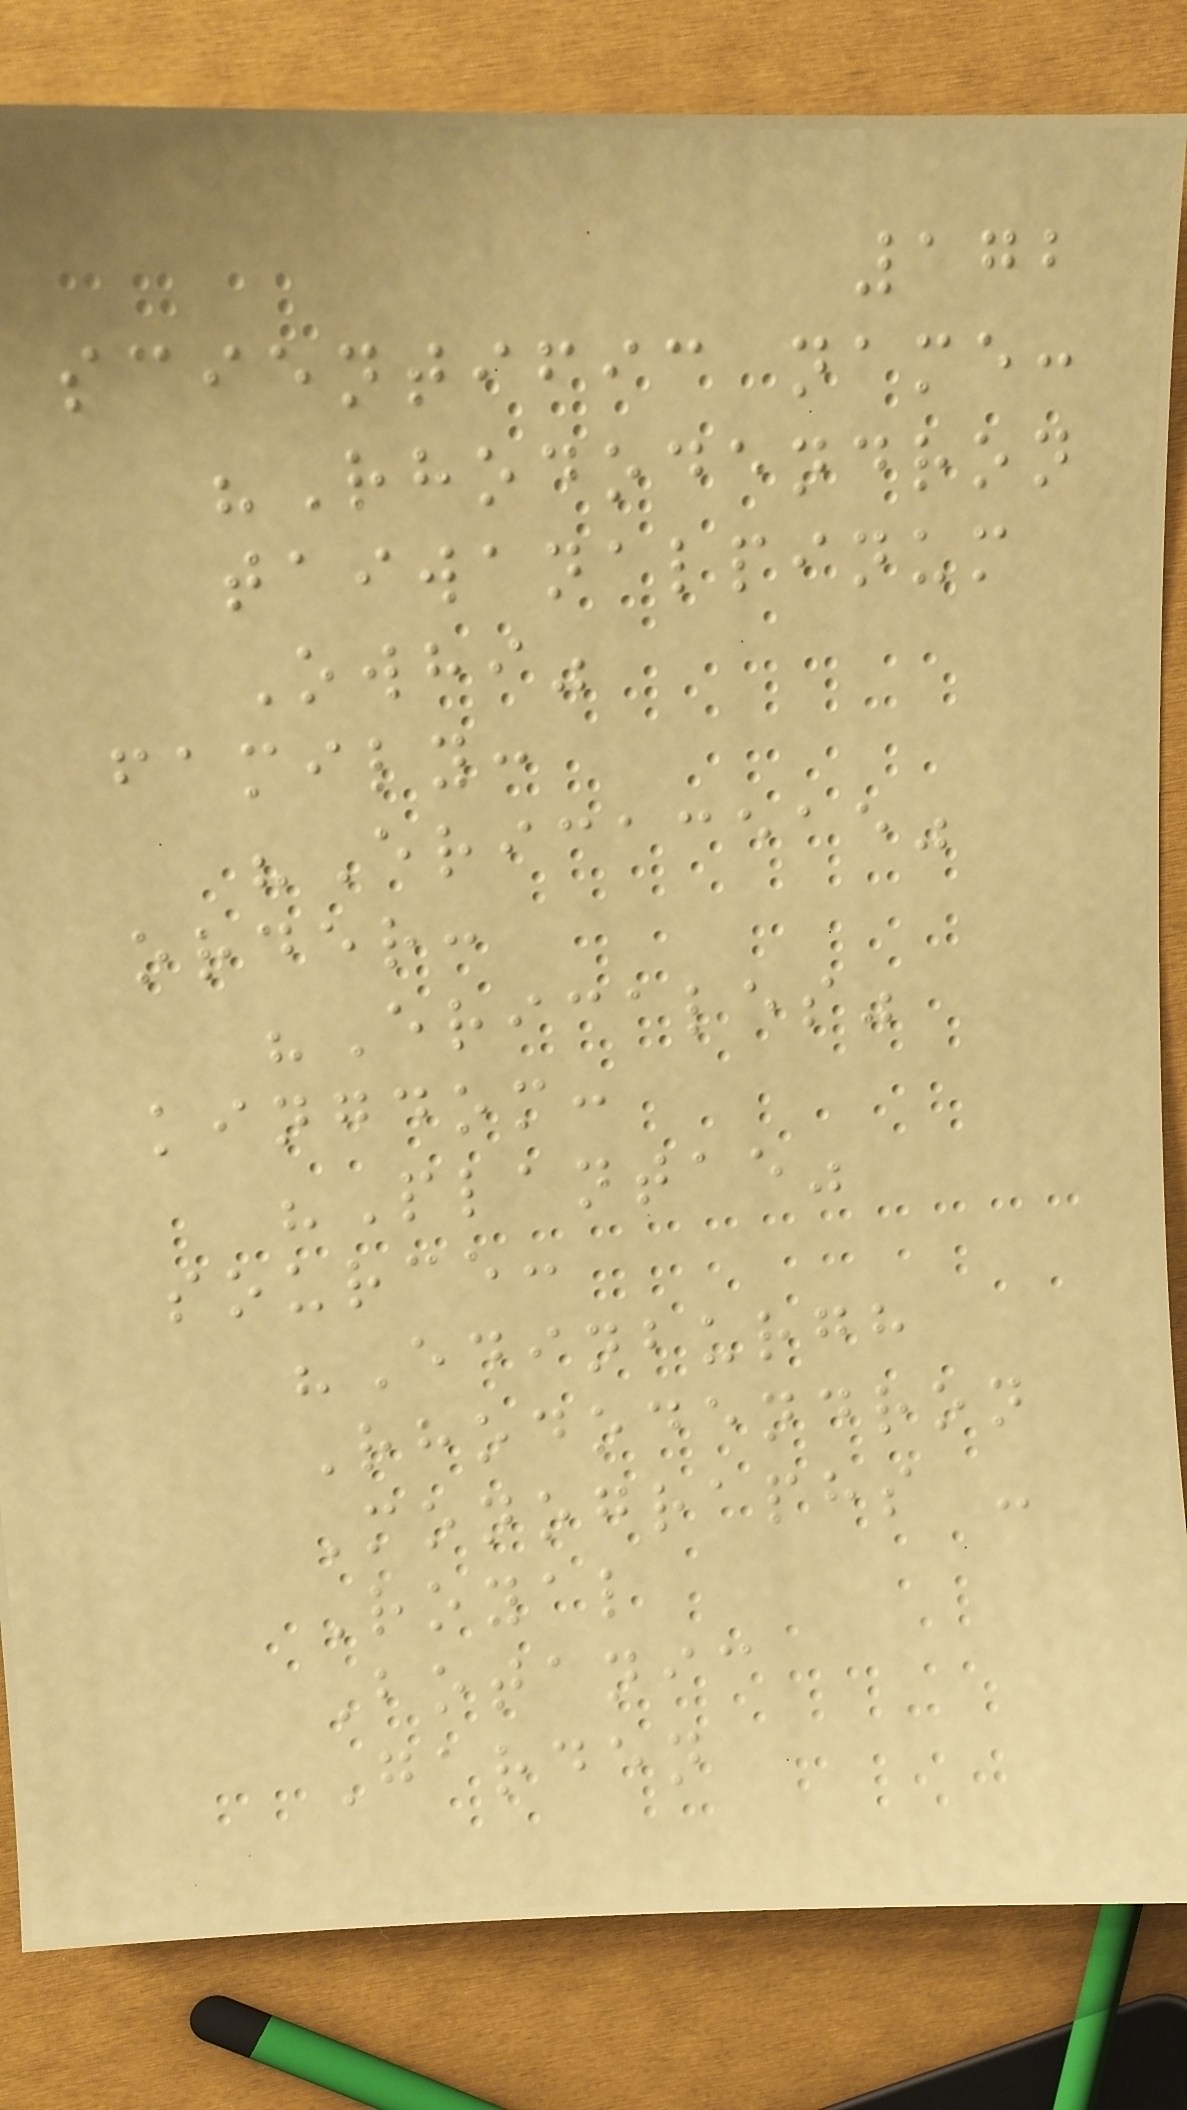172
scientific name:
"Rhododendron
taiwanalpinum
Owhi"
family:
"Ericaceae"
order:
"Ericales"
kingdom:
"Plantae"
source:
"Edinburgh
Rhododendron
Monographs -
Royal
Botanic
Garden
